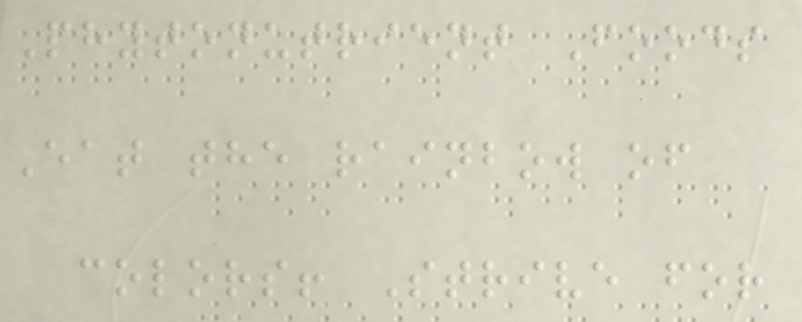Phytonutrient Foods
Eat the rainbow of
colors! Strive for
